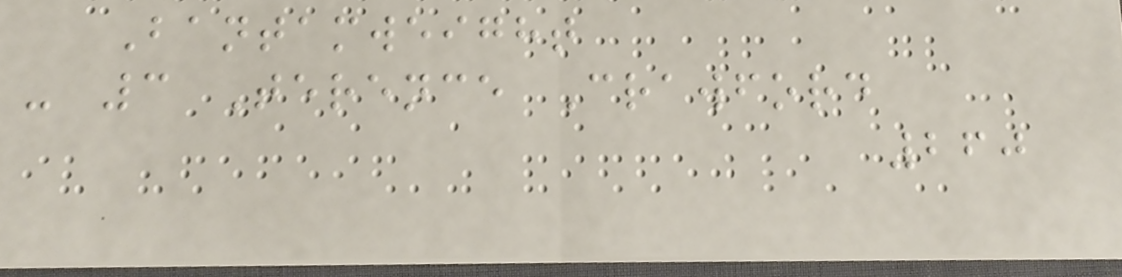Bantamweight
- 3 Terence Crawford
260
